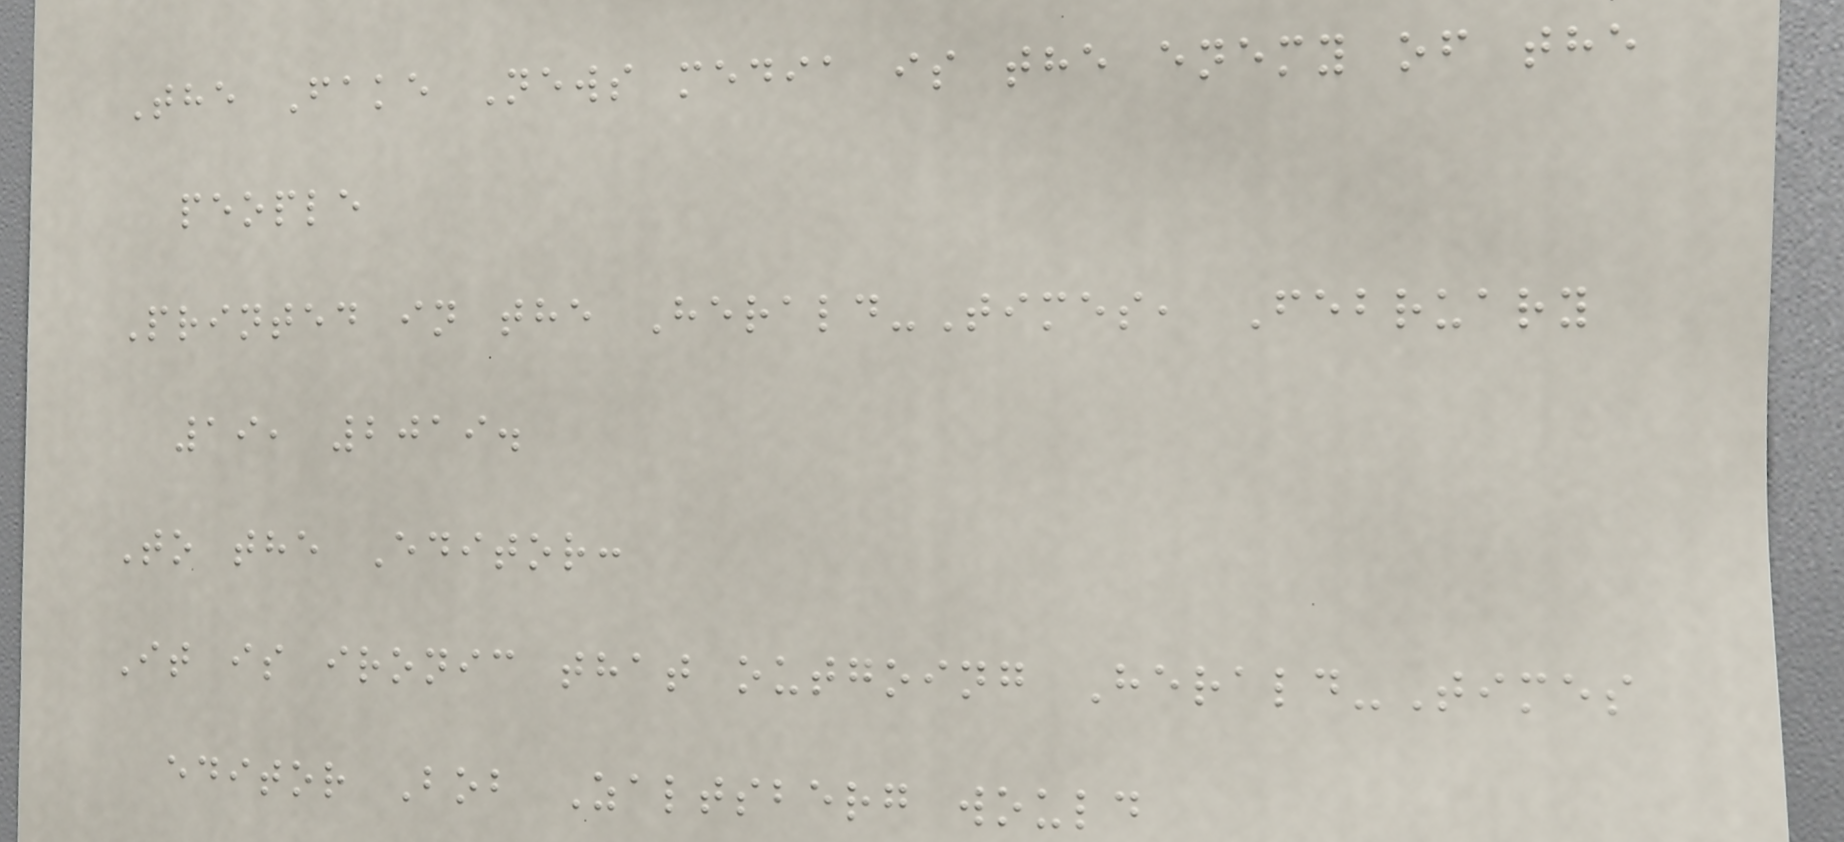The Fake News media is the enemy of the
people
Printed in the Herald-Times, February
19, 2019.
To the Editor:
It is ironic that outgoing Herald-Times
editor Bob Zaltsberg would
